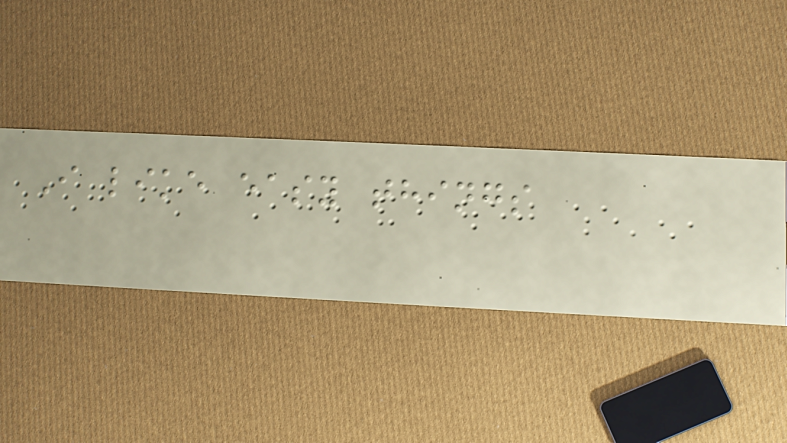I like easy things
